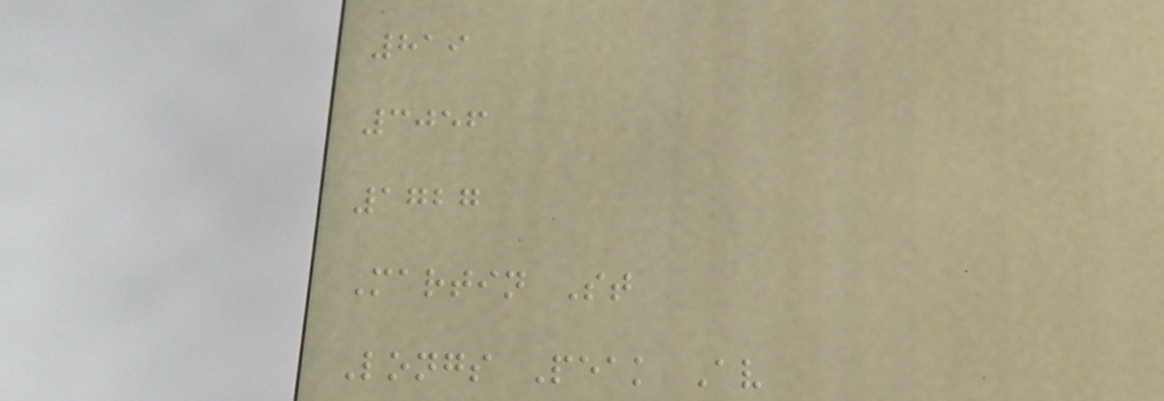819
3056
1727
Martin St
Longs Peak Av
